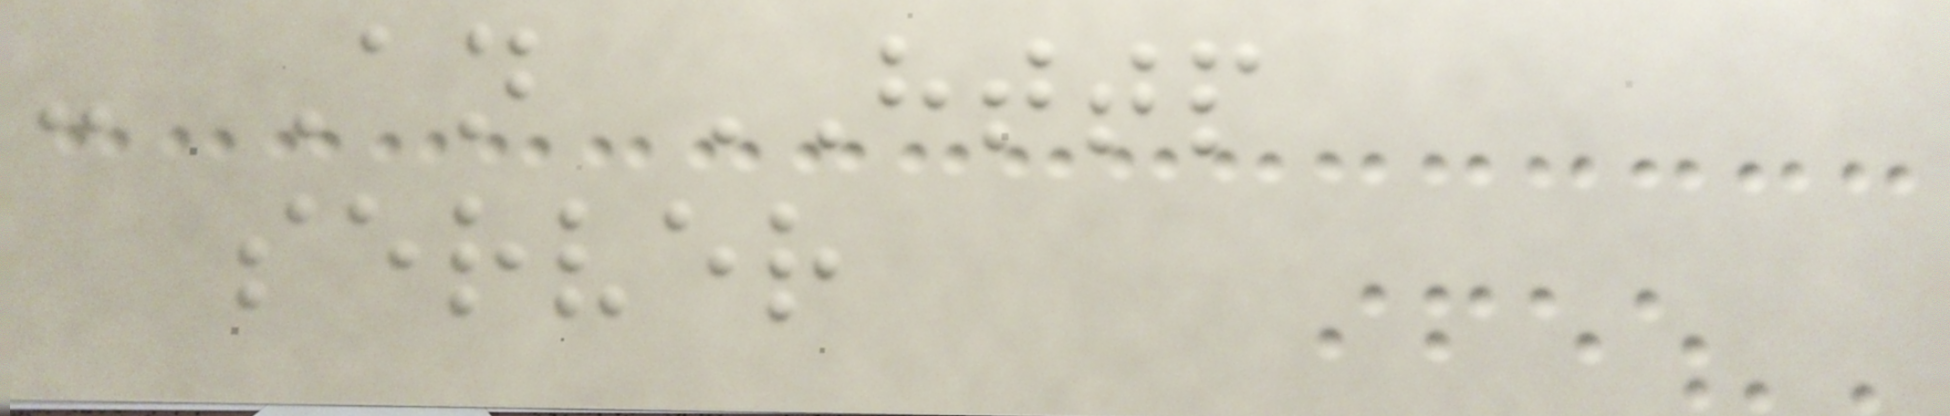- An HTTP
server
